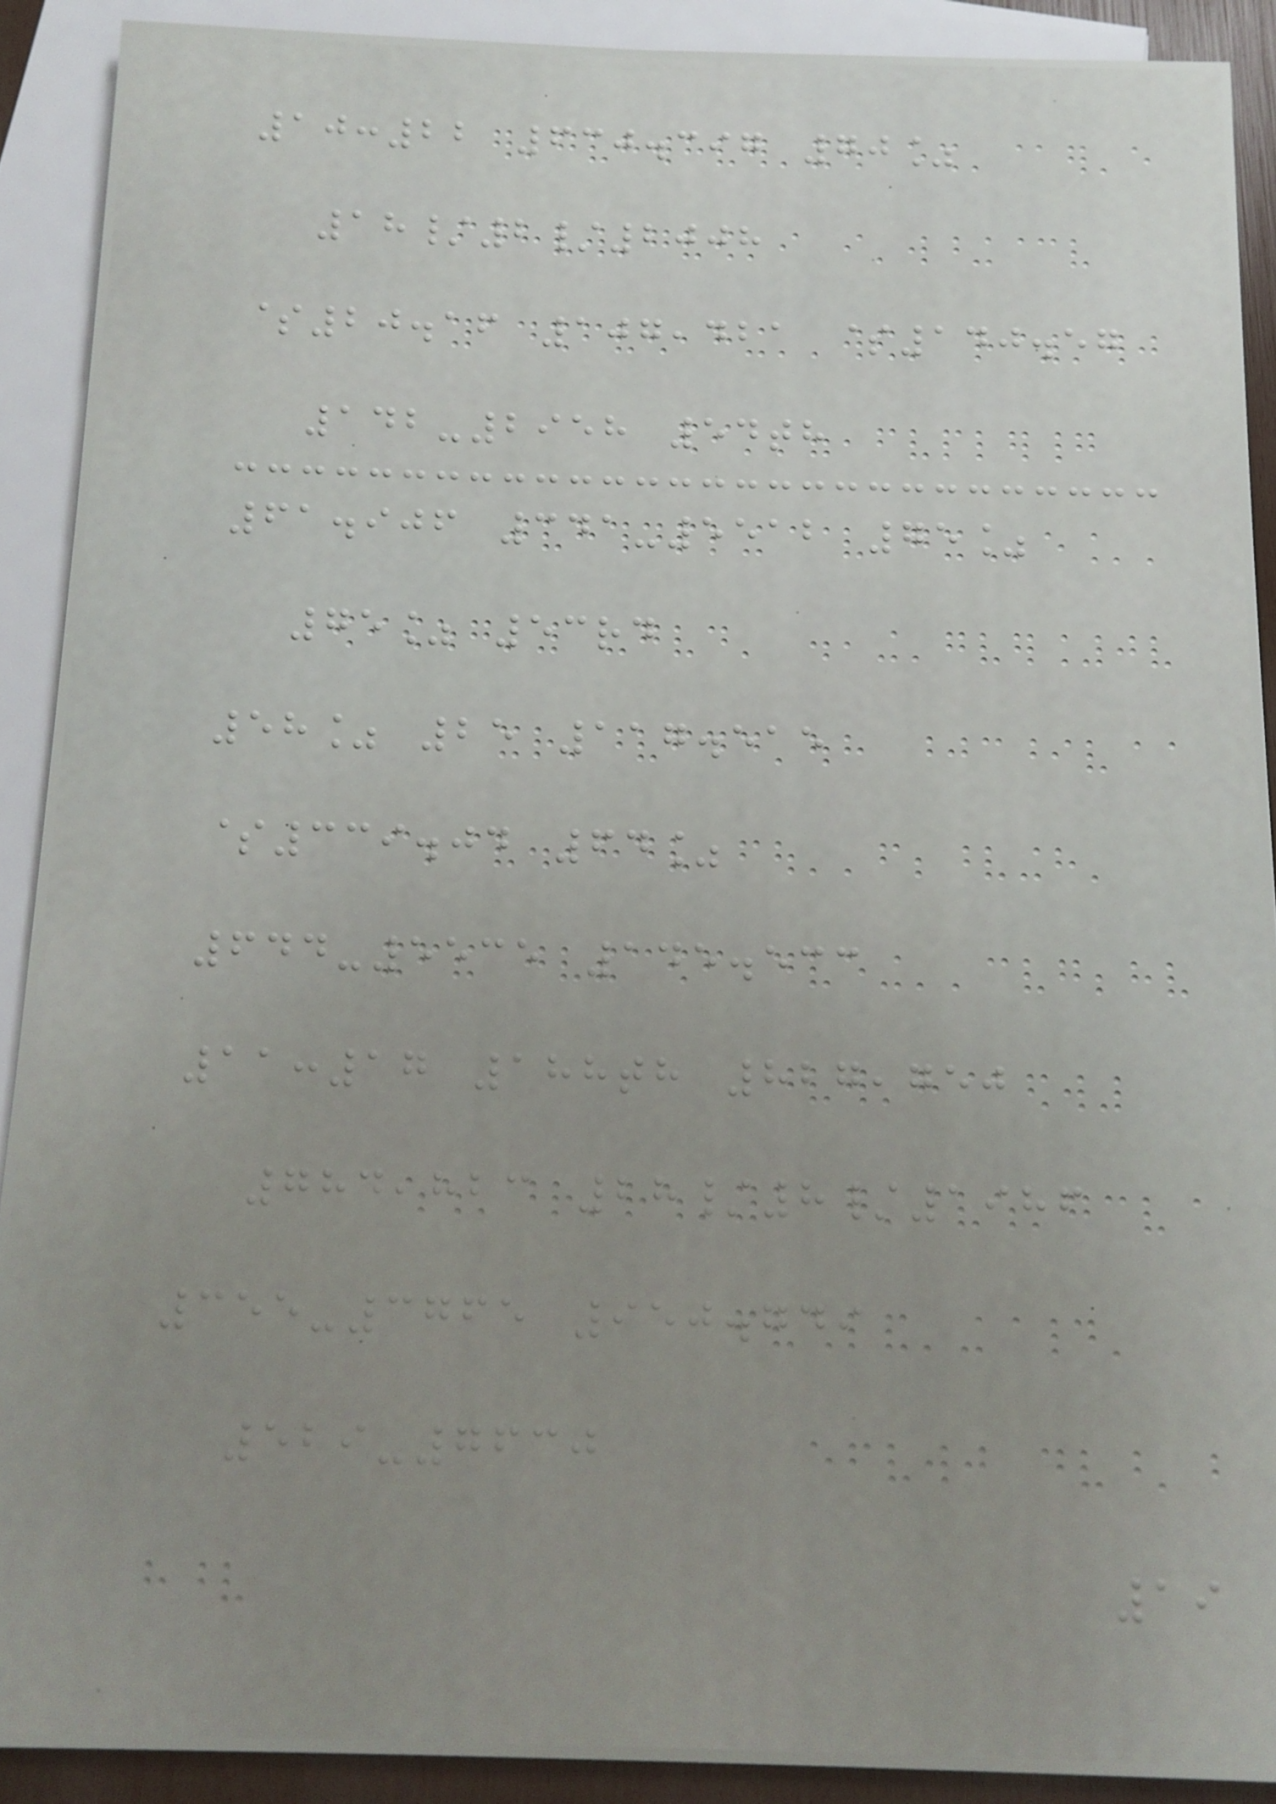10:22 630.397 70%
18/2/2008
$20.16 107,421 $140.57
142-2958 54th
61.906 341-5512 75%
75% 53rd
58% 25 117.515
$339.04 64%
644-5535 145.533
11:17 188th 827,750
784,823 28/8/1986
355-3765 950.749
529-7630
19
